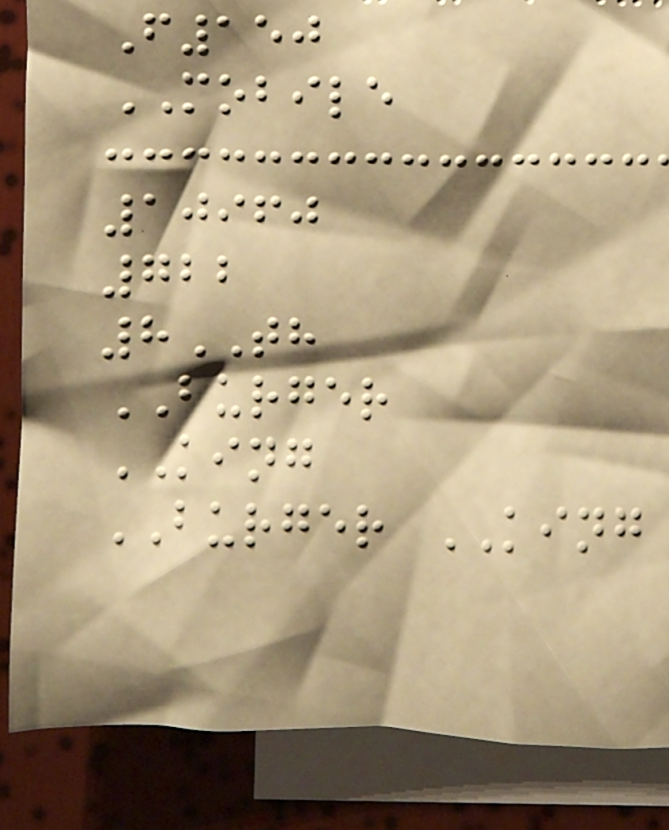F150
MOBILE
10960
722
8TH
BURGER
KING
BURGER KING
